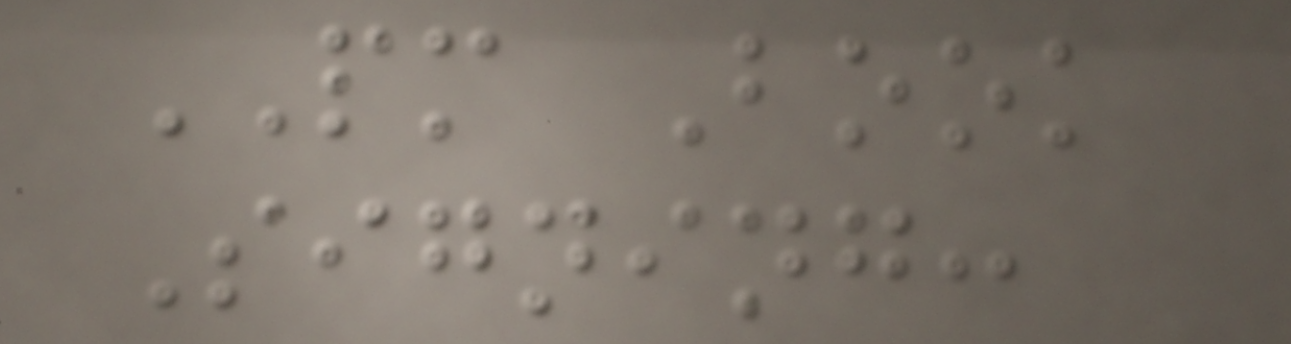PM Book
Signing:
